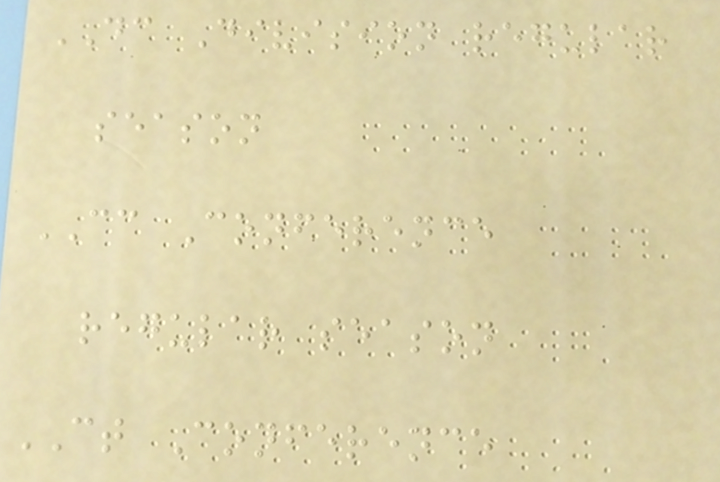DC Division regular
season
CC Conference
regular season
CT Conference
